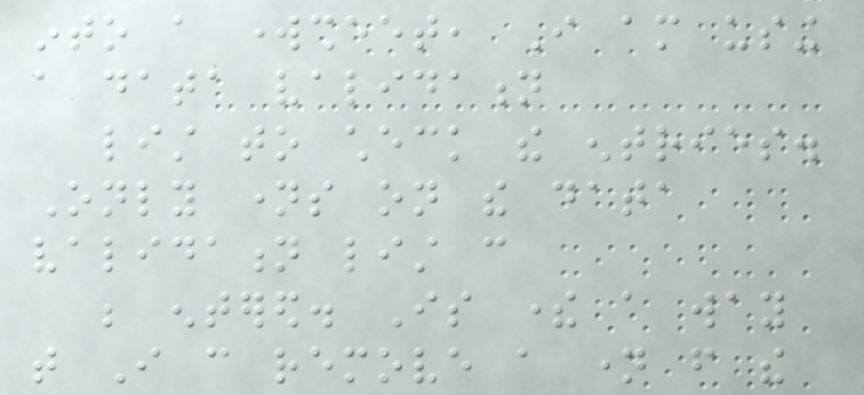into a worksheet, I am using
a data validation
list to check the entries.
Only names on the data
validation list can
be entered. Is there a way
that I can remove a name from the
